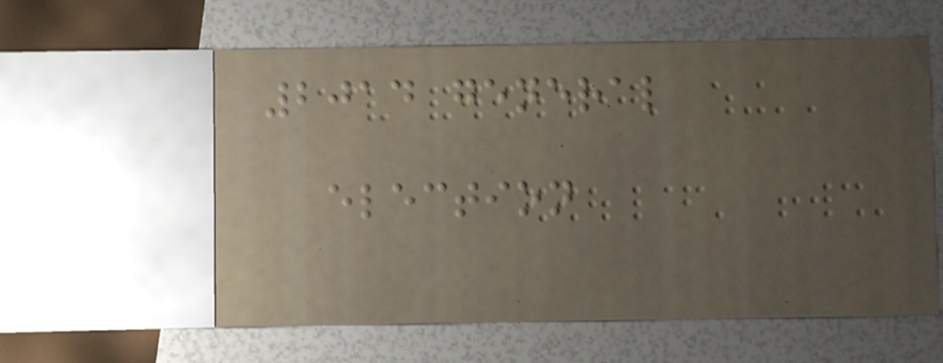2014 general
election
